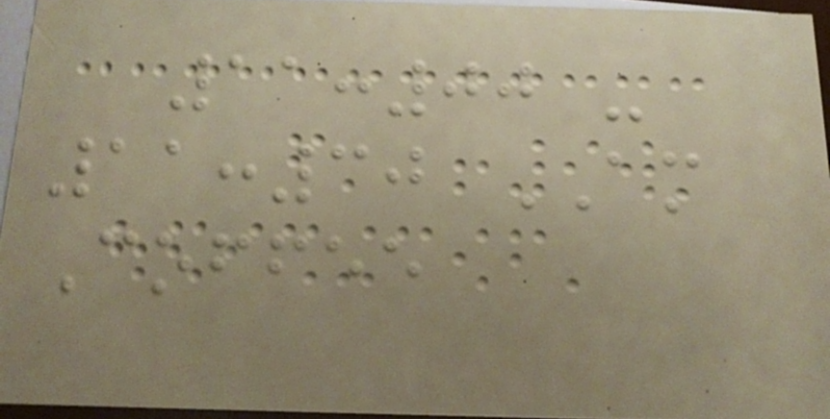11:00 -
11:30 AM
Coffee
